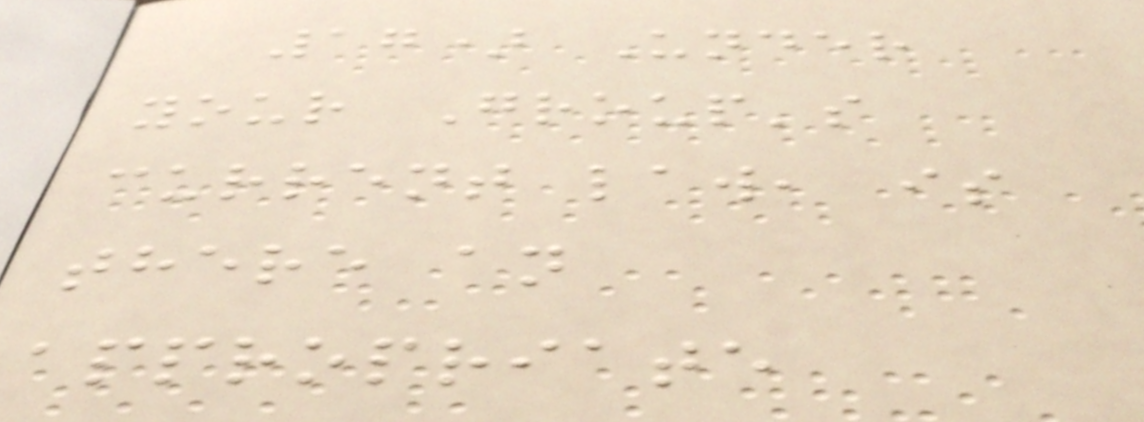17) Under
your Group's
current law, is
there an
appropriate
